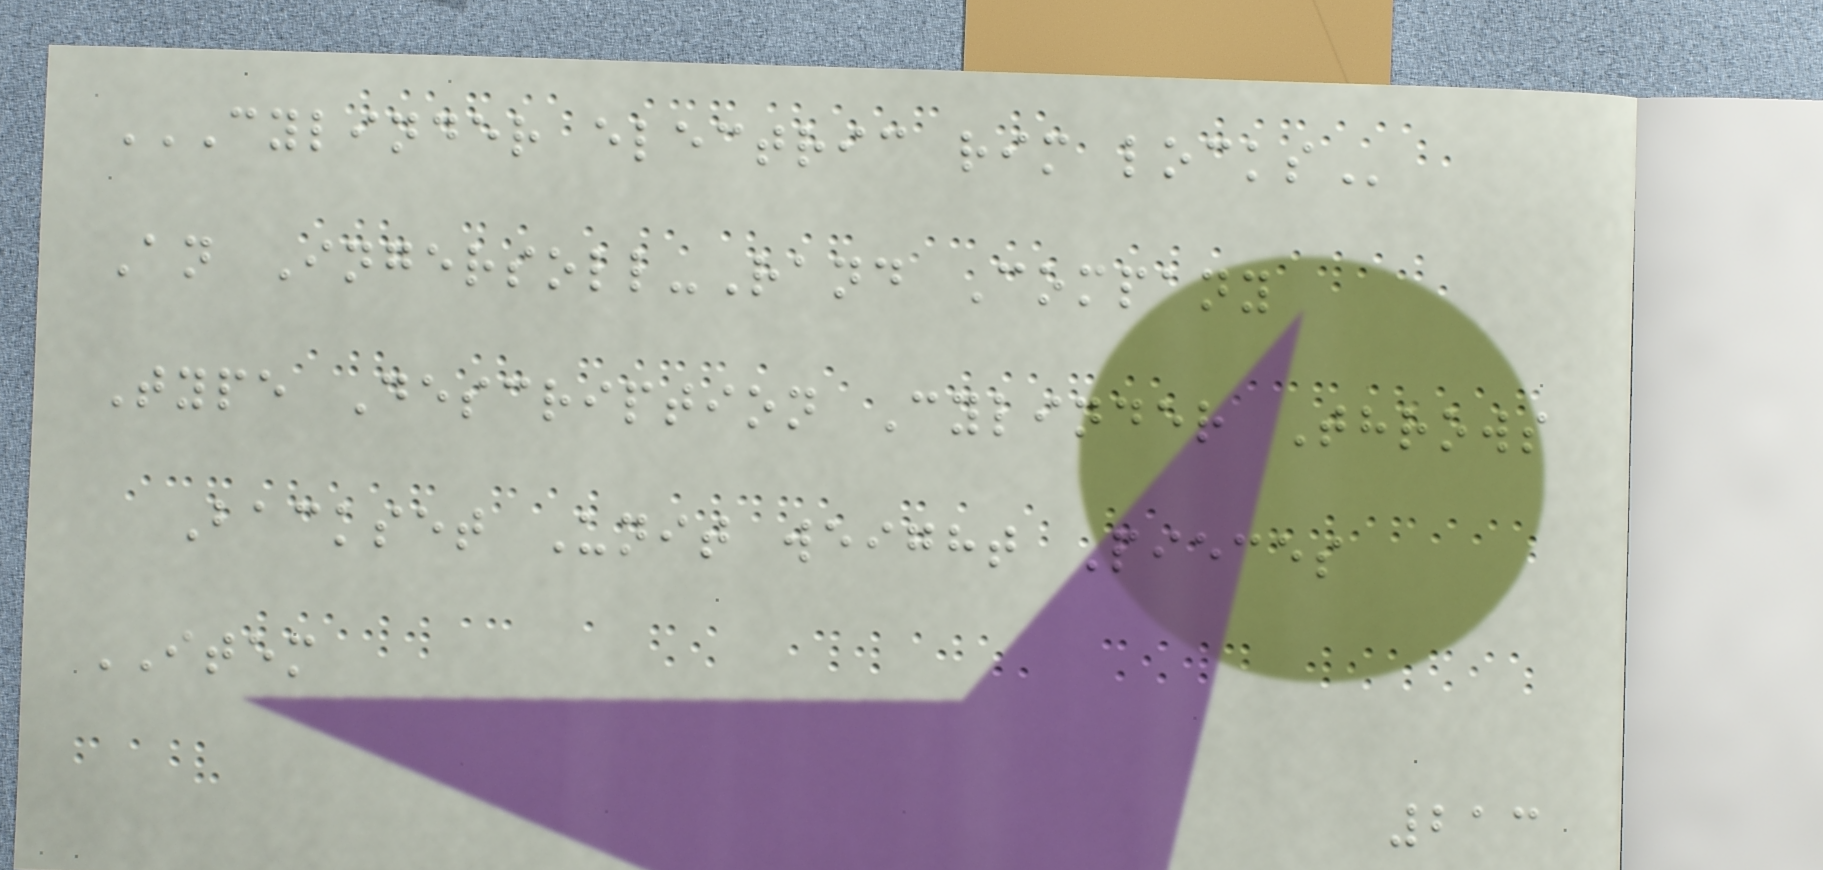CYLINDER ELECTRIC RIM LOCKS
An Ingersoll-Rand Company
Type Description Cylinder Throws
Backset Unit weight Pieces
ITEM
213
